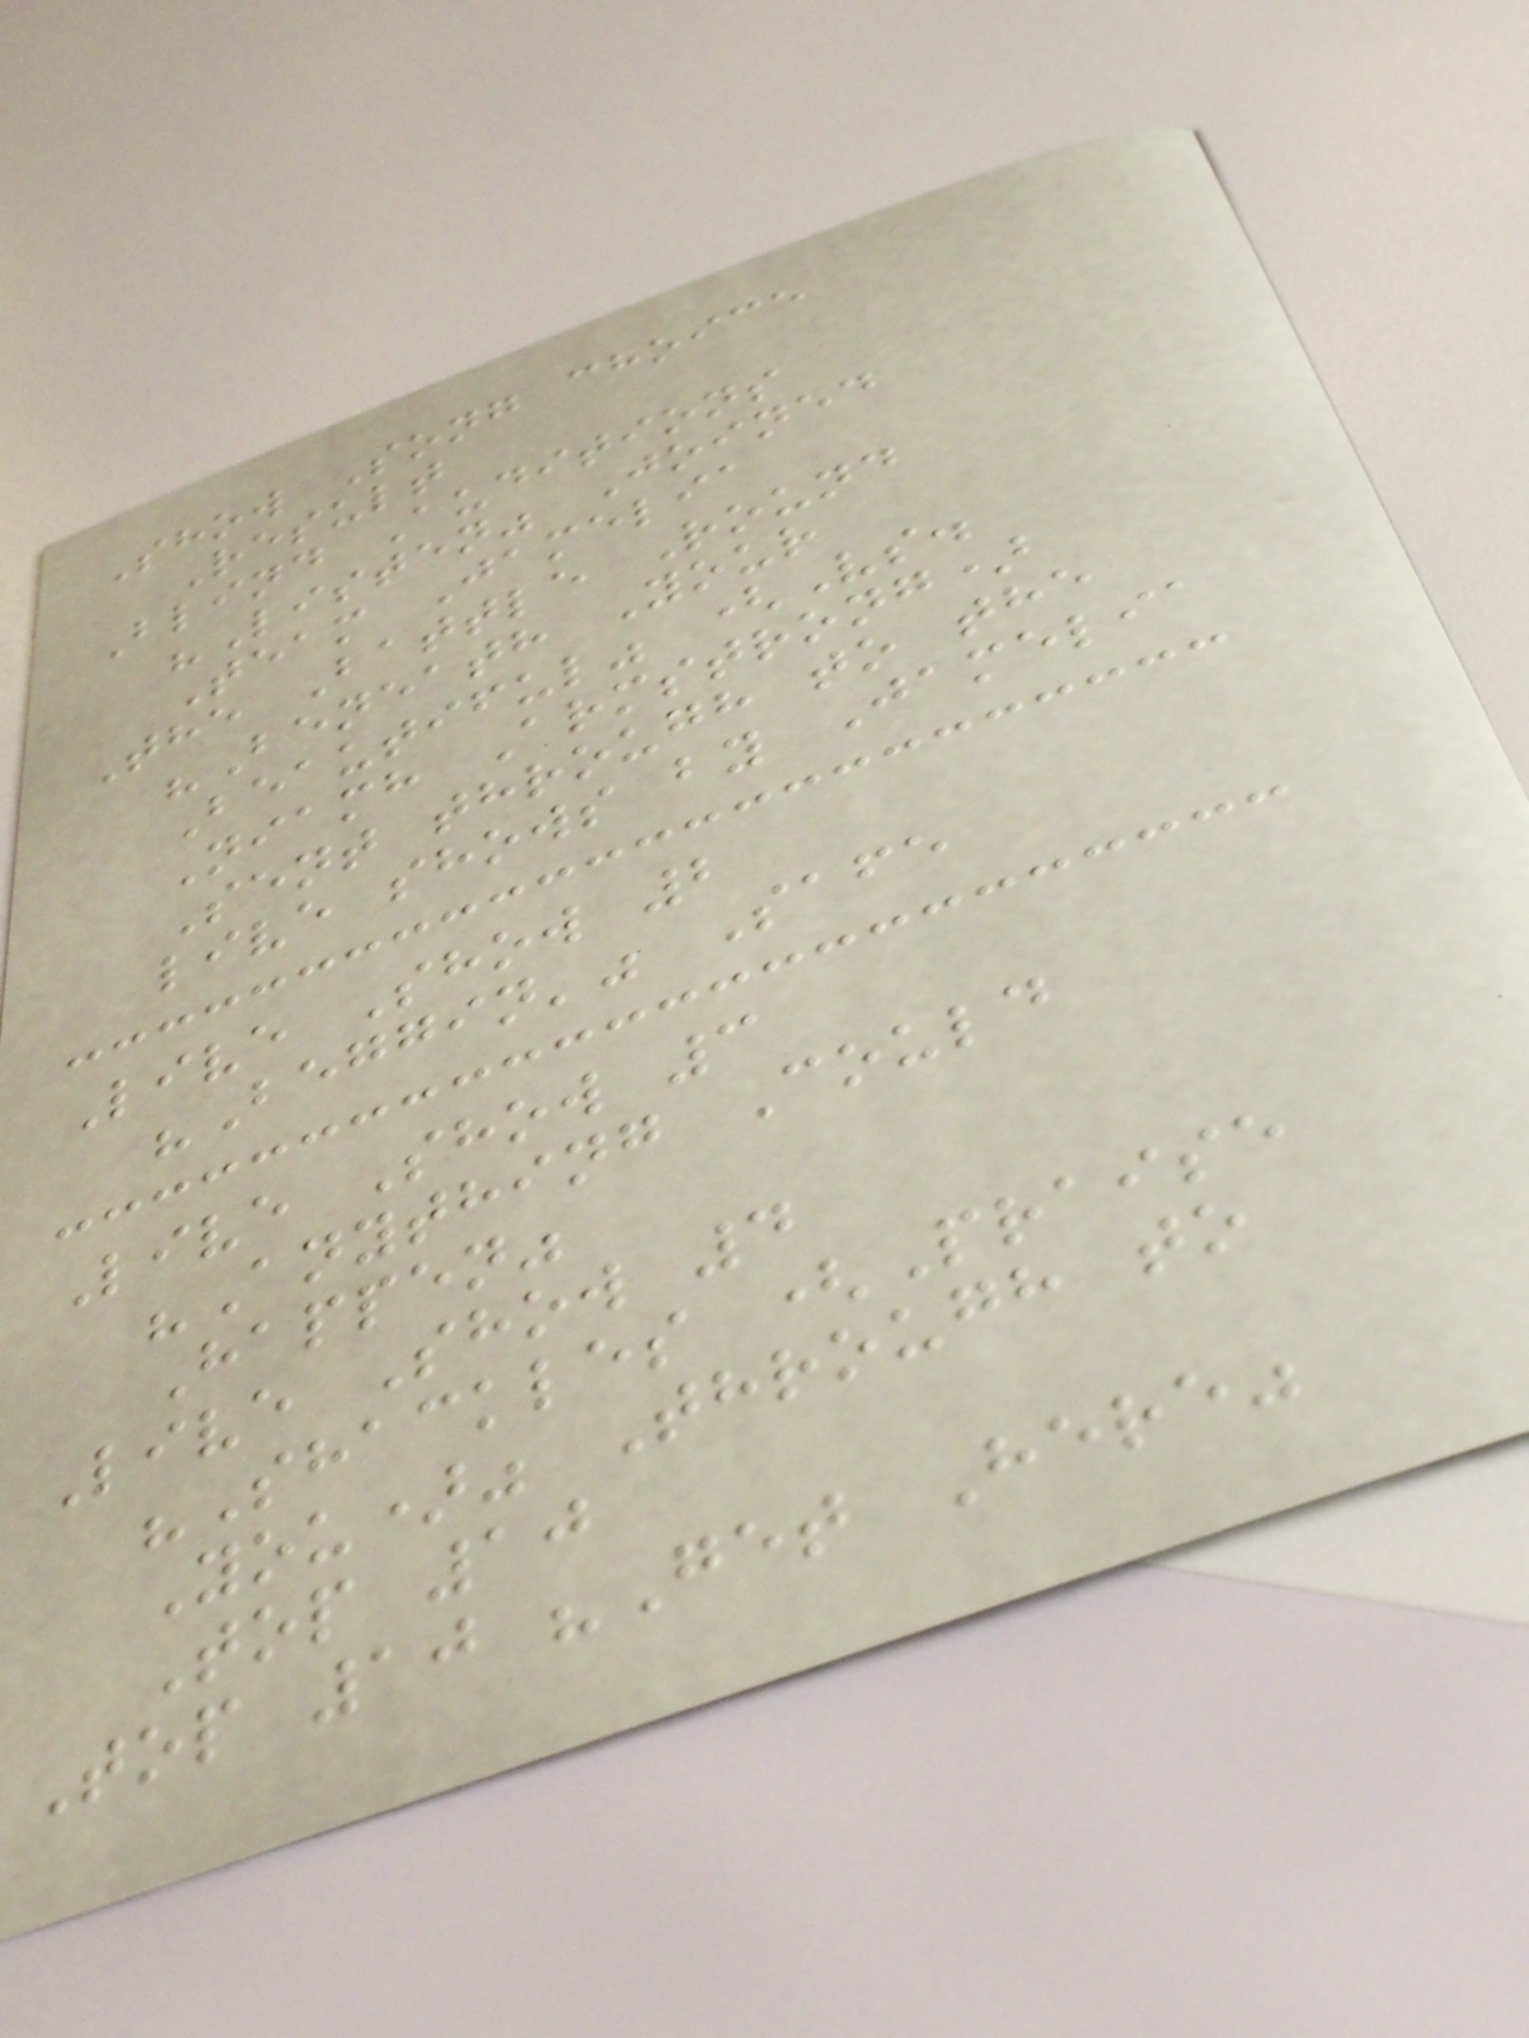Show Song choice
Result
Blind Auditions
"Listen" Joined
Team Jamelia
The Battle Round
"Beneath Your
Beautiful" (Vs.
Niamh Armstrong)
Sent through to the
live shows by Jamelia
Live Show 2
"Beggin'" Safe
Live Show 3
"Anything Could
Happen"
Live Show 4
"Shackles (Praise
You)" Through to
Top 10
Top 10 "Get Here"
